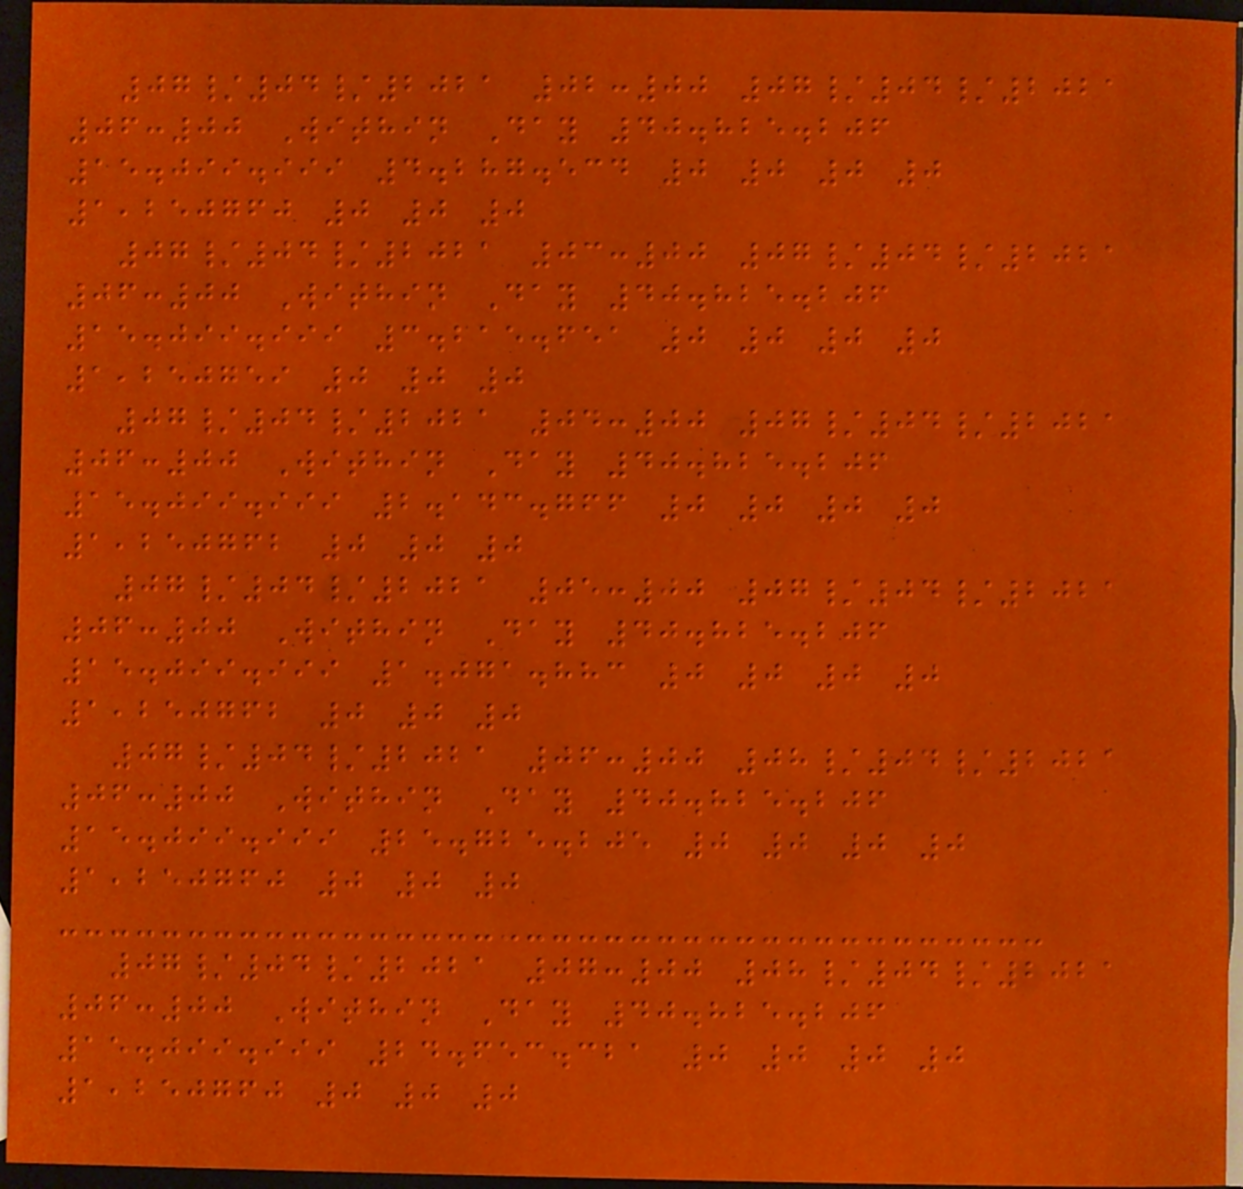07/04/2021 02:00 07/04/2021
06:00 Within Day 40.825.206
15.099.999 4.287.534 0 0 0 0
1,250760 0 0 0
07/04/2021 03:00 07/04/2021
06:00 Within Day 40.825.206
15.099.999 3.215.651 0 0 0 0
1,250759 0 0 0
07/04/2021 04:00 07/04/2021
06:00 Within Day 40.825.206
15.099.999 2.143.766 0 0 0 0
1,250762 0 0 0
07/04/2021 05:00 07/04/2021
06:00 Within Day 40.825.206
15.099.999 1.071.883 0 0 0 0
1,250762 0 0 0
07/04/2021 06:00 08/04/2021
06:00 Within Day 40.825.206
15.099.999 25.725.205 0 0 0 0
1,250760 0 0 0
07/04/2021 07:00 08/04/2021
06:00 Within Day 40.825.206
15.099.999 24.653.321 0 0 0 0
1,250760 0 0 0
